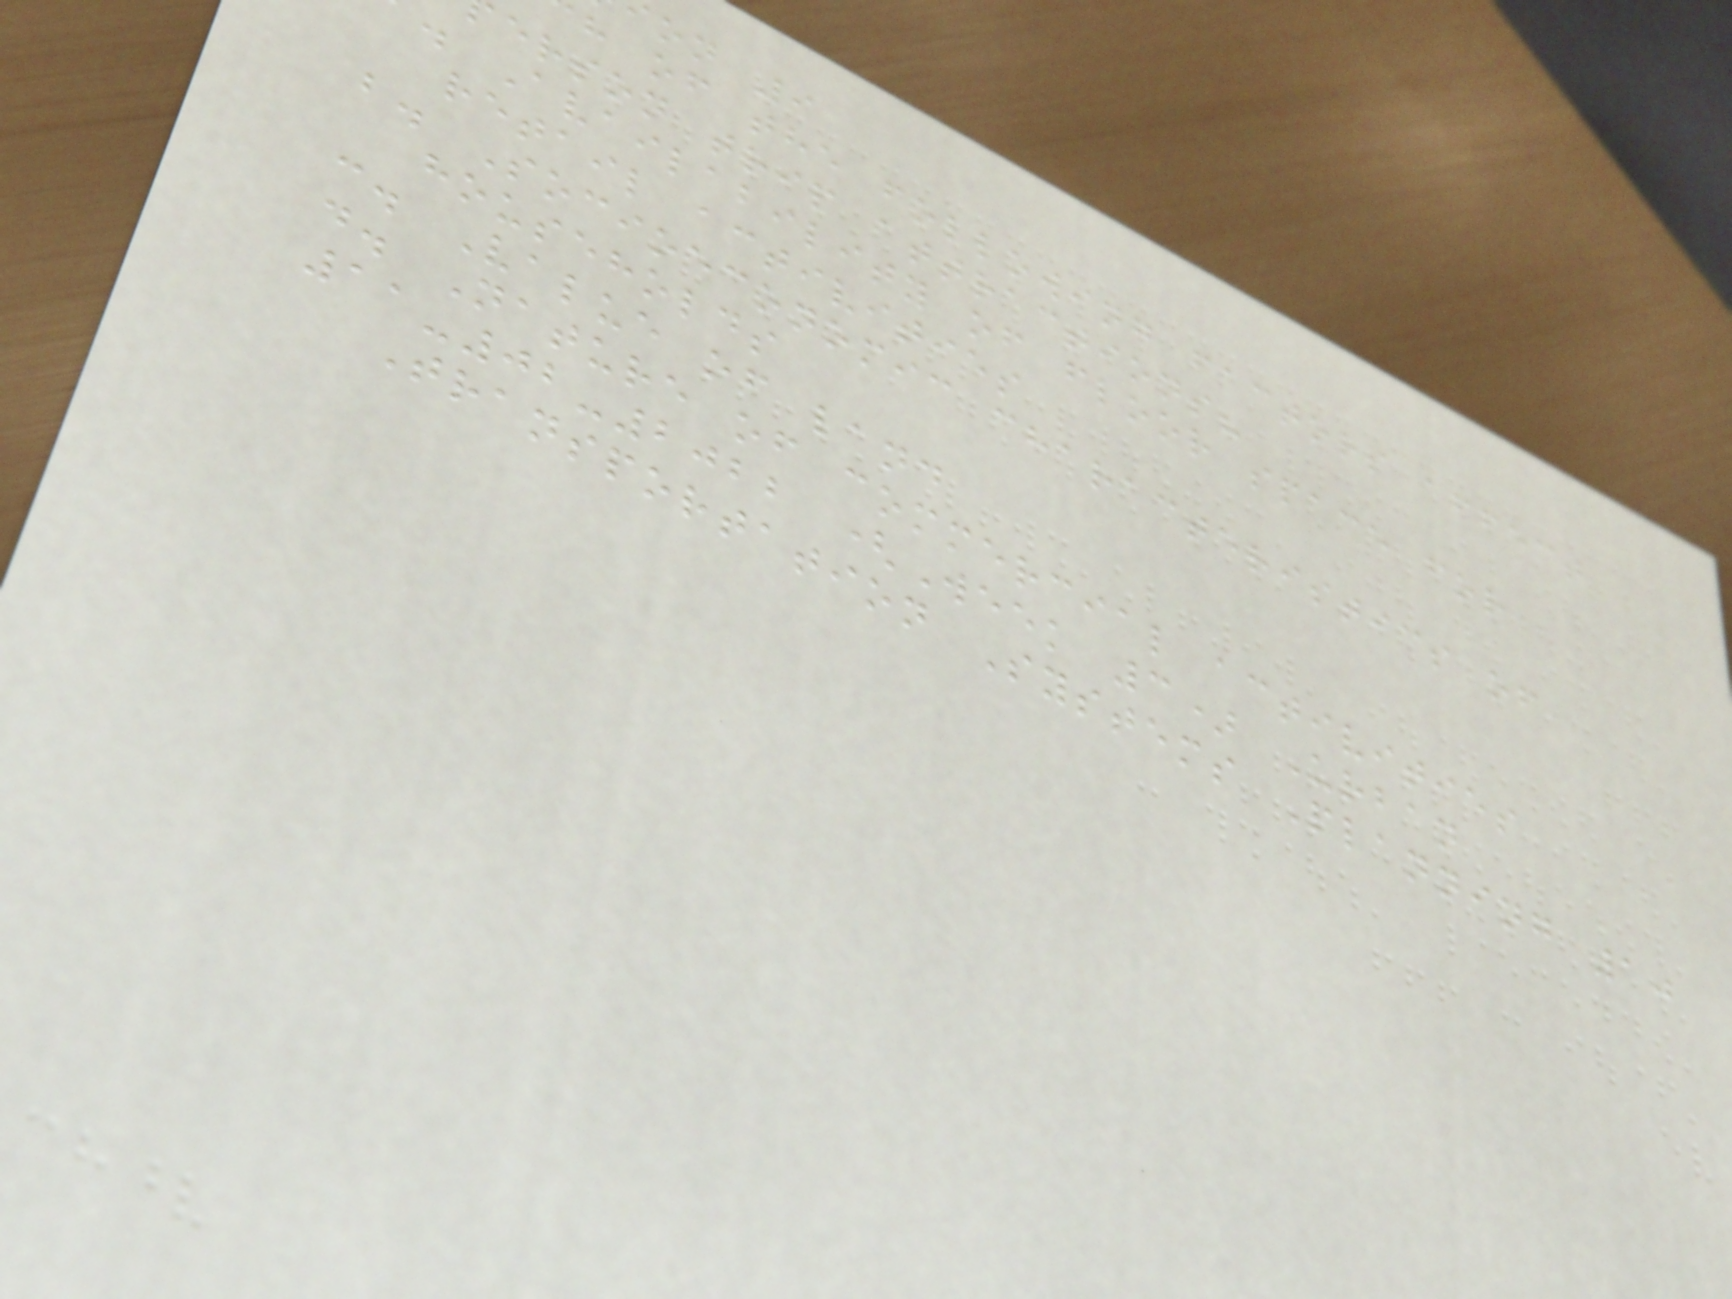on 9
h of the following factors affect
erson trip attractions?
. Availability of floor space for
retail activities
b. Socioeconomic characteristics of
households
c. Value of land
d. Nature of commercial activities
11-02-2022 (Week 3) Urban
Transportation Systems Planning 10
